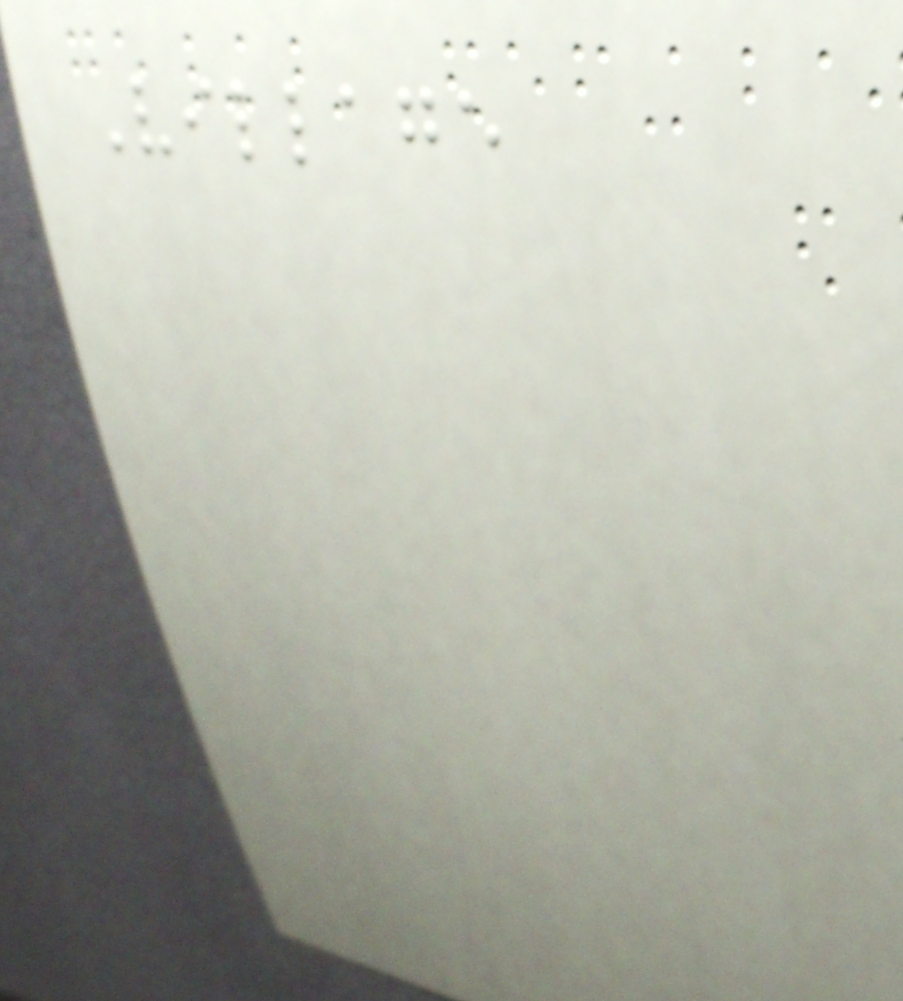Village
